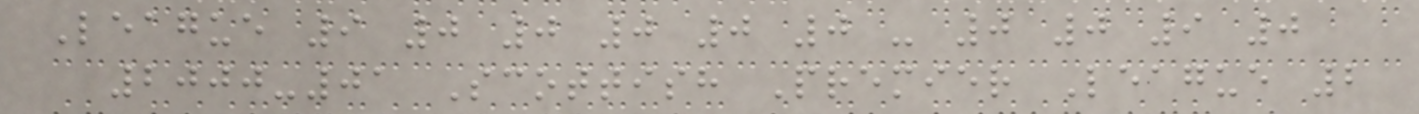League 9 0 0 0 0 0 - 0 0 9 0
2000-01 Scottish Premier League 2
